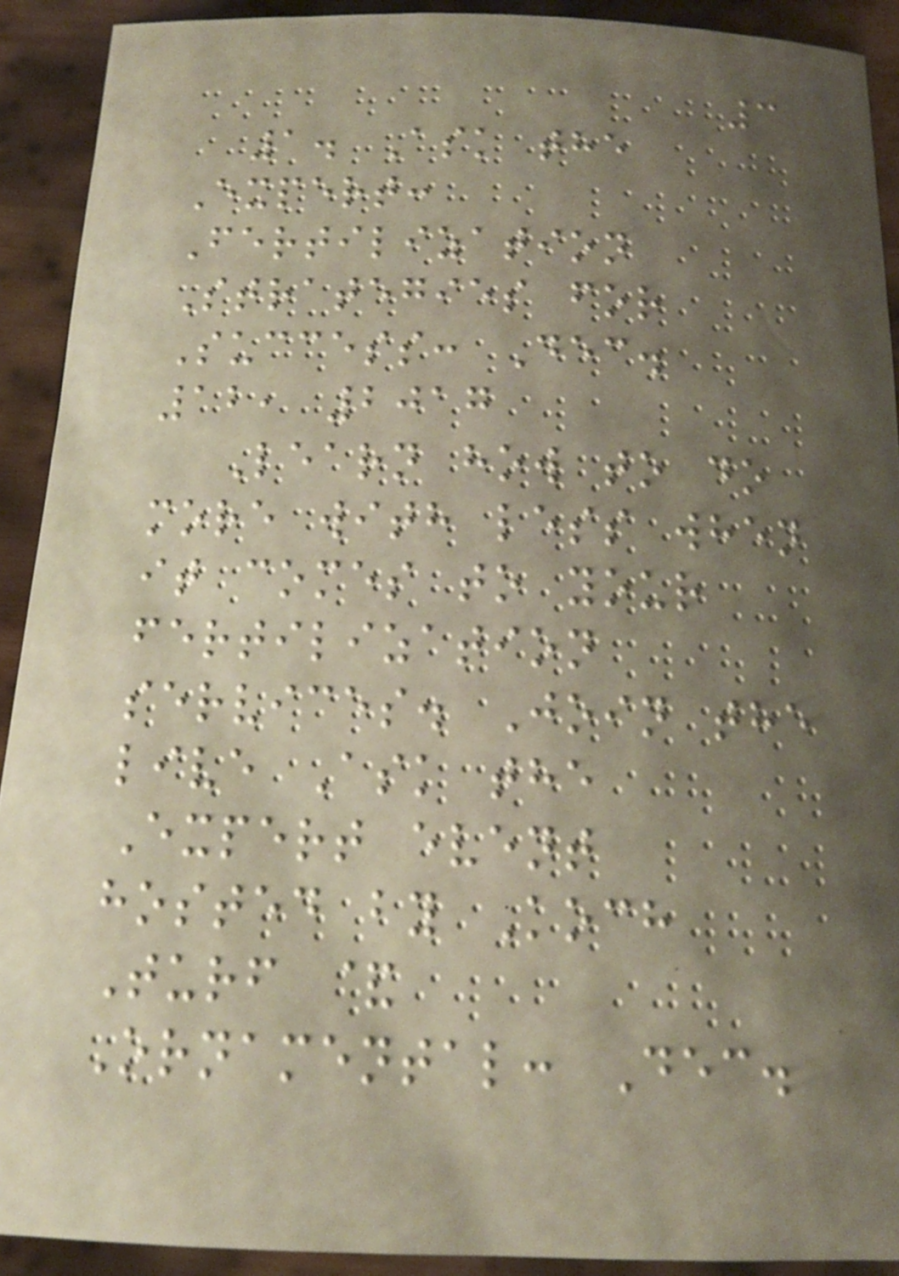3
1. Ask the
Expert:
Fertilization
Strategies for
Success: Dec.
12, 2017
Learn how to do
more with less when
it comes to your
fertilization
services. Join the
live Ask the
Expert event
hosted by Koch
Turf &
Ornamental: Dec.
